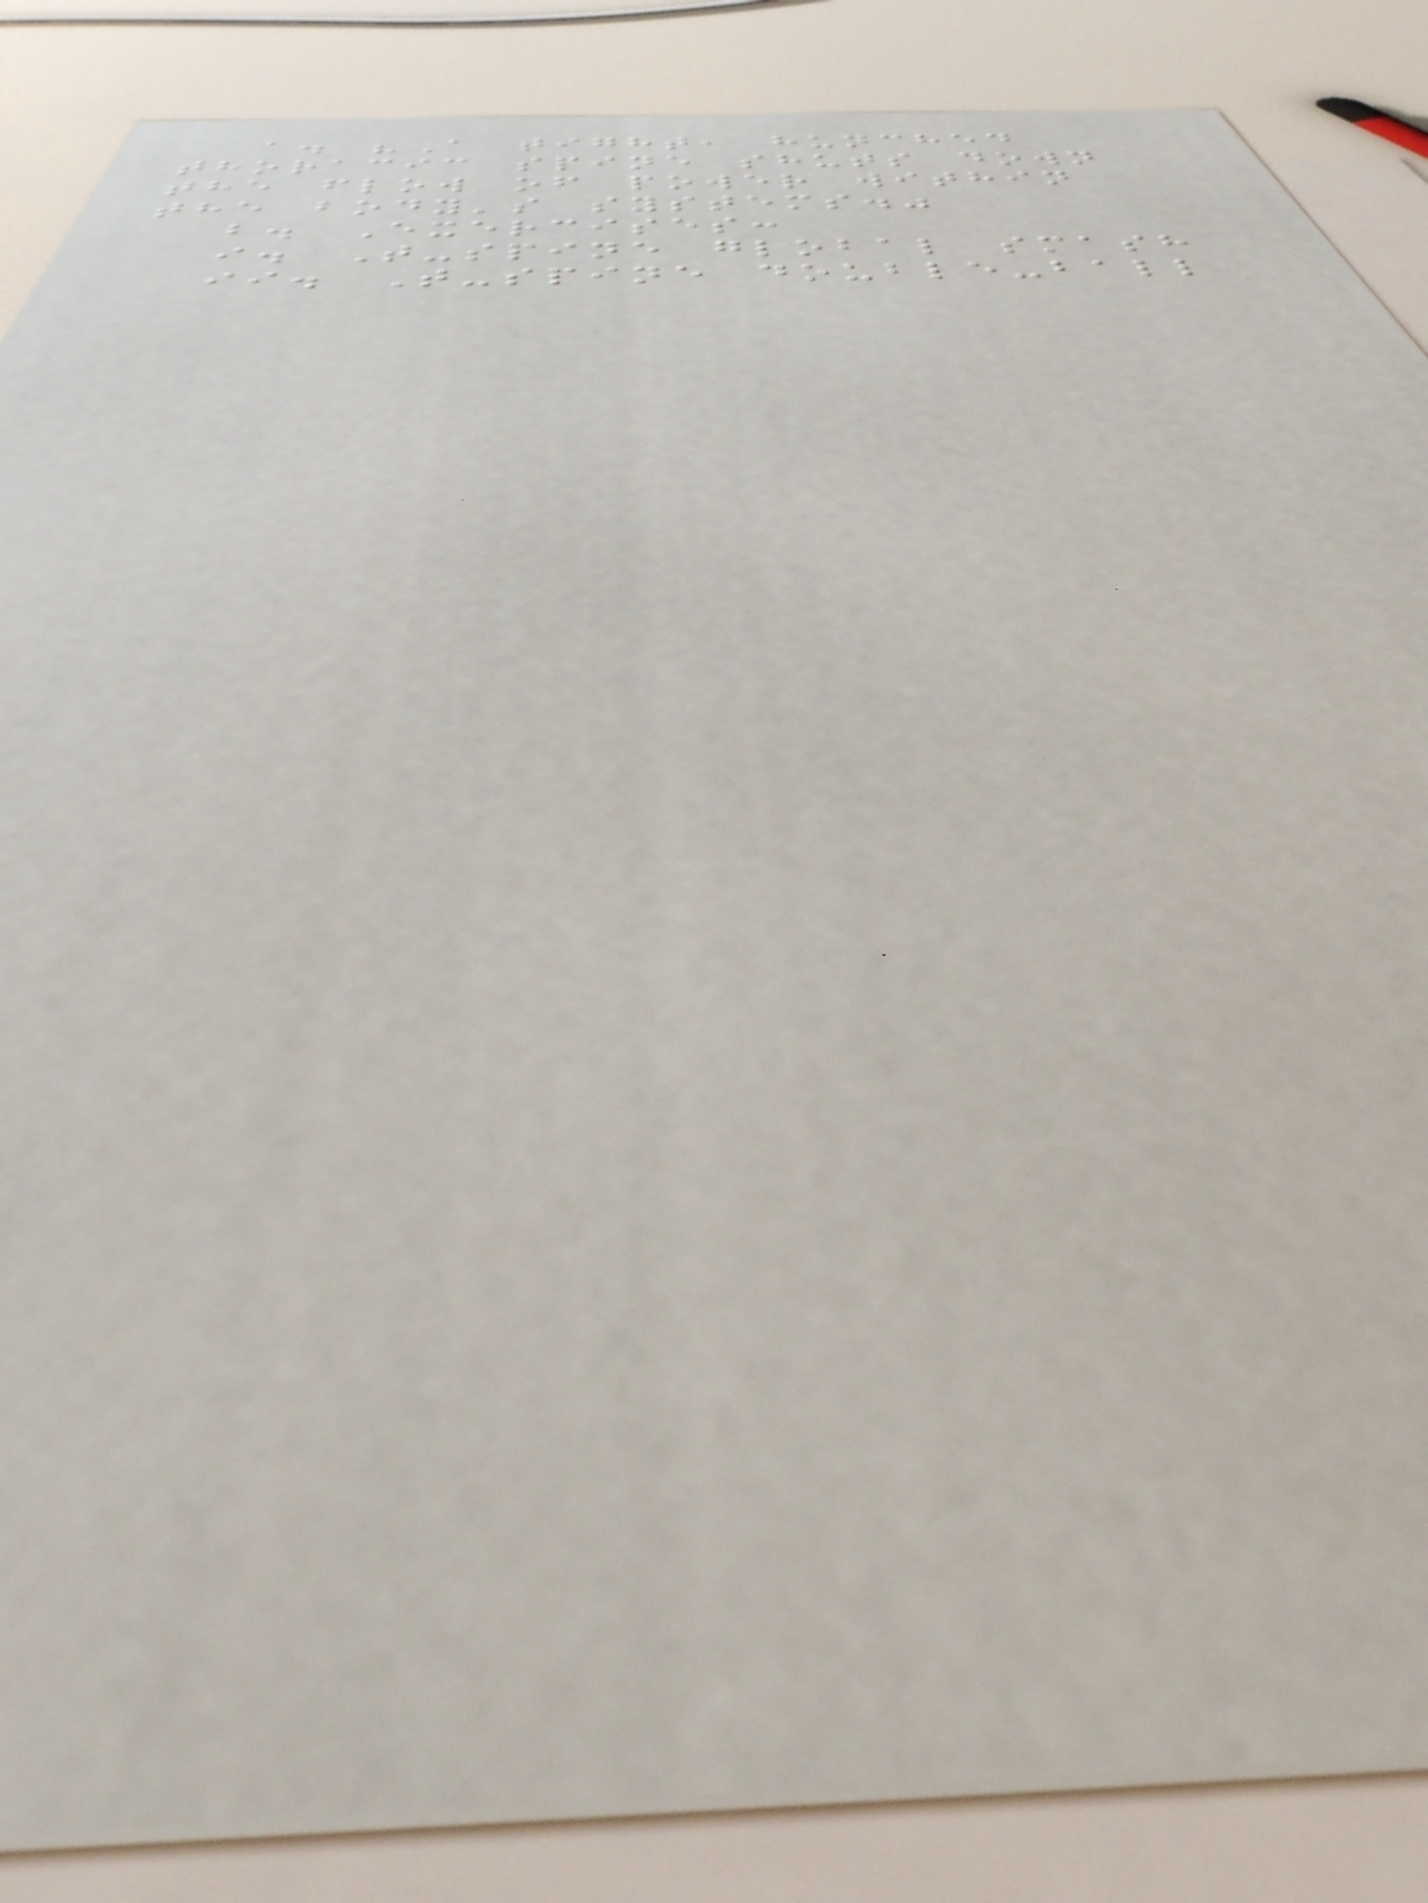a. "A tight, hunched
thoracic spine shuts down
the flow of power within
the body's systems."
b. Exercises:
i. T-spine global smash
ii. T-spine double-ball
